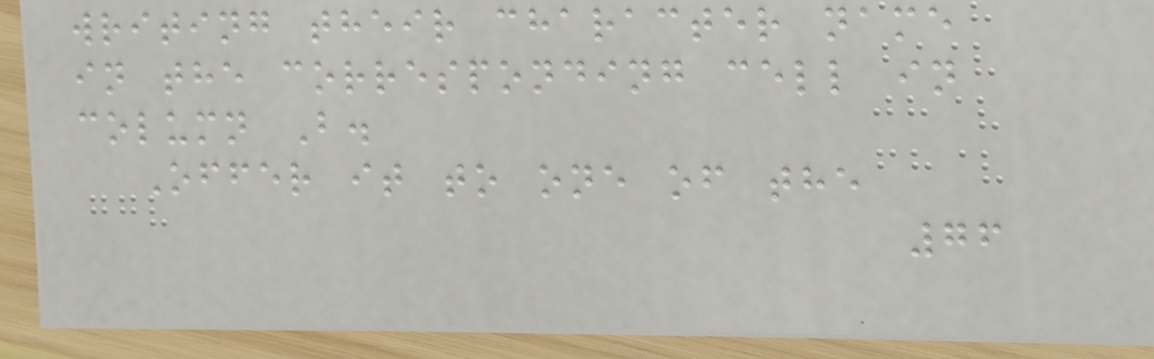writing their character name
in the corresponding cell in
column B.
Offer it to one of the
76
